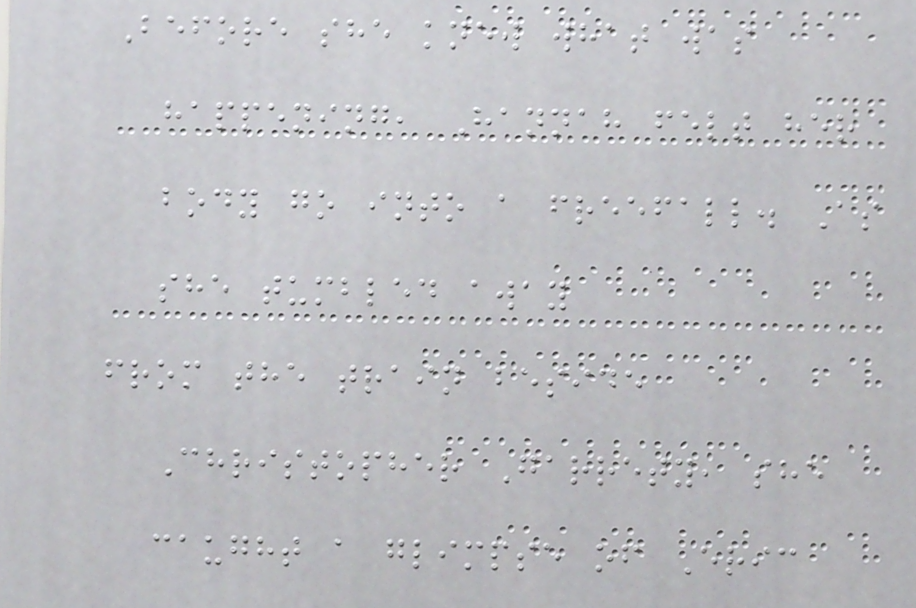Before she knew what was
happening, Hannah felt her
body go into a freefall. As
she tumbled away
from the train beside
Christopher Garrety, she
caught a glimpse of Eric
